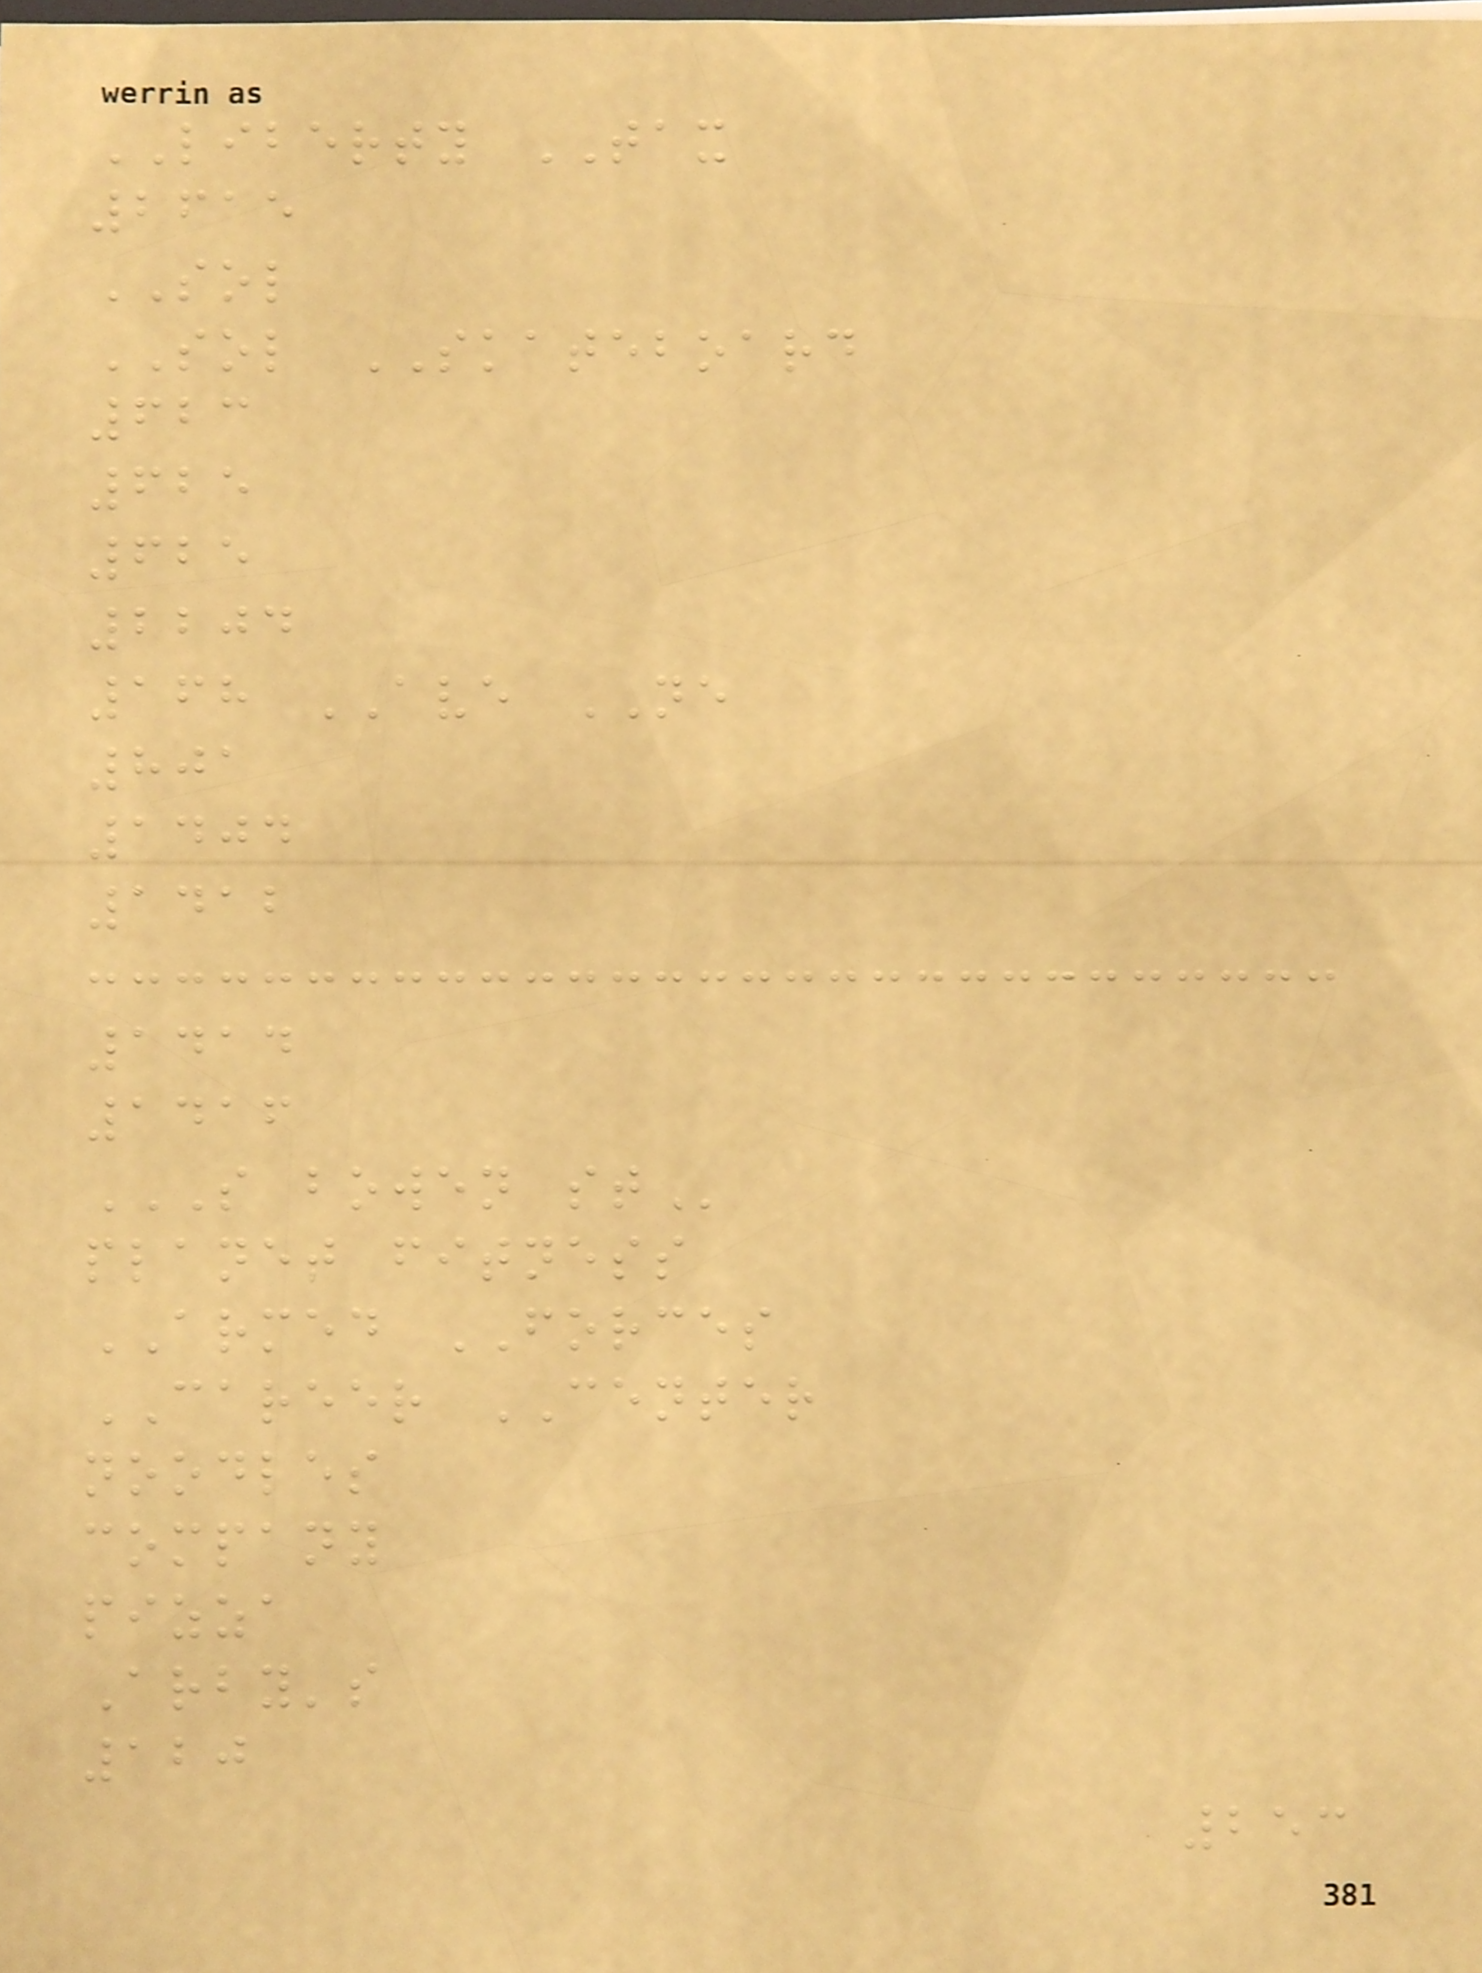LIBERTY TAX
2615
SOL
SOL SKATEBOARD
623
625
625
2204
168 AVE NE
801
1404
1412
1414
1416
S BOWEN ST
planet fitness
ARMED FORCES
CAREER CENTER
noodles
company
pizza
Arby's
120
253
